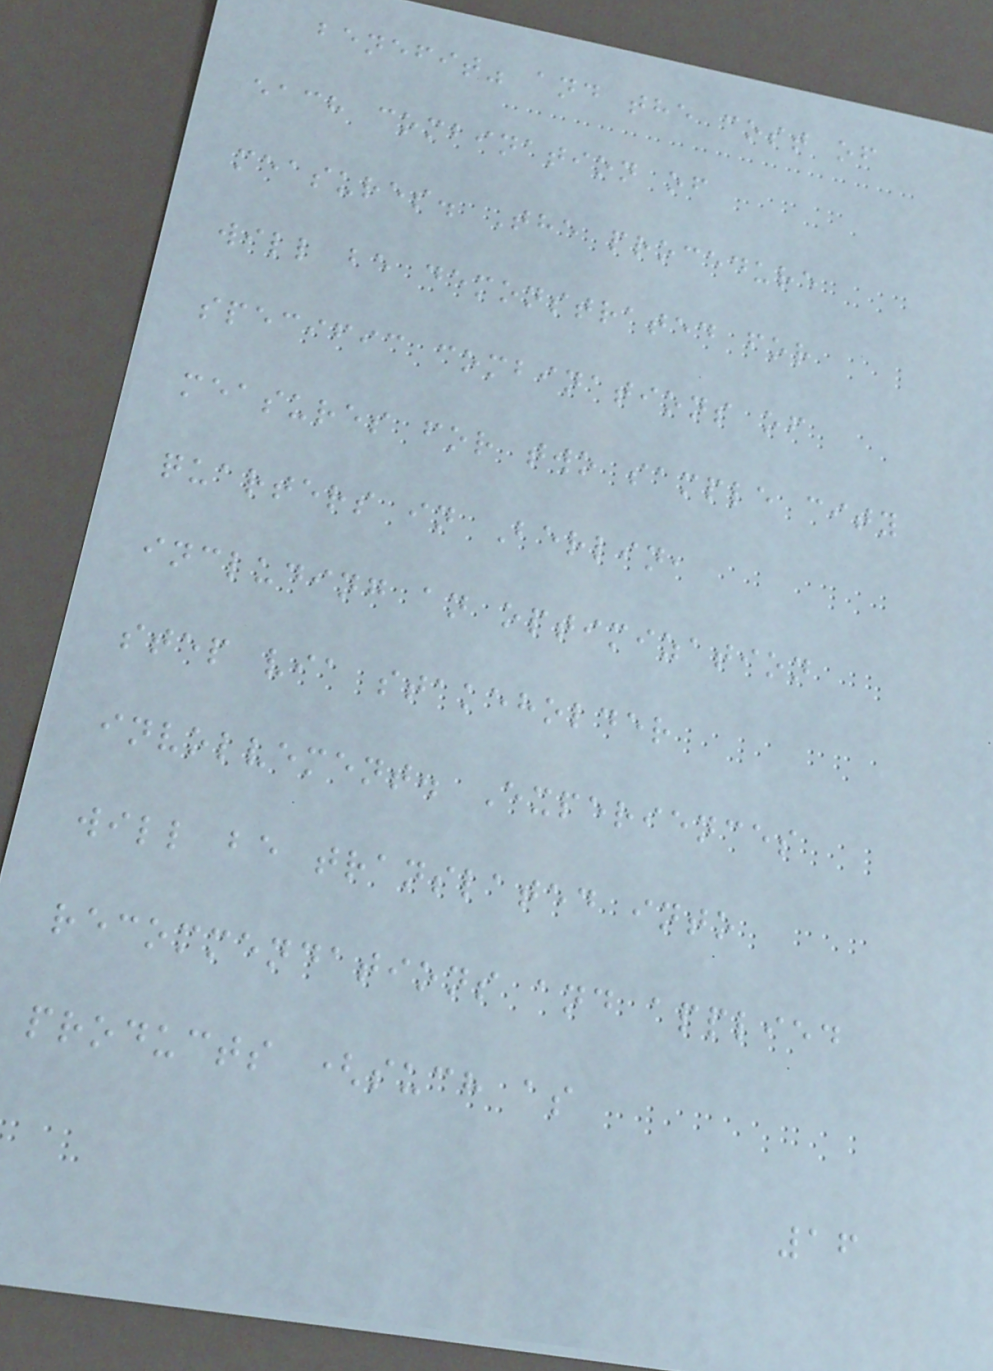benefit" and the cost of
each combination of
measures. The procedure
will be demonstrated for
specific combinations of
measures for two sample city
quarters in Berlin,
including an optimization
step via stakeholder
involvement. Experiences
will be translated into
recommendations and applied
products (such as
16
